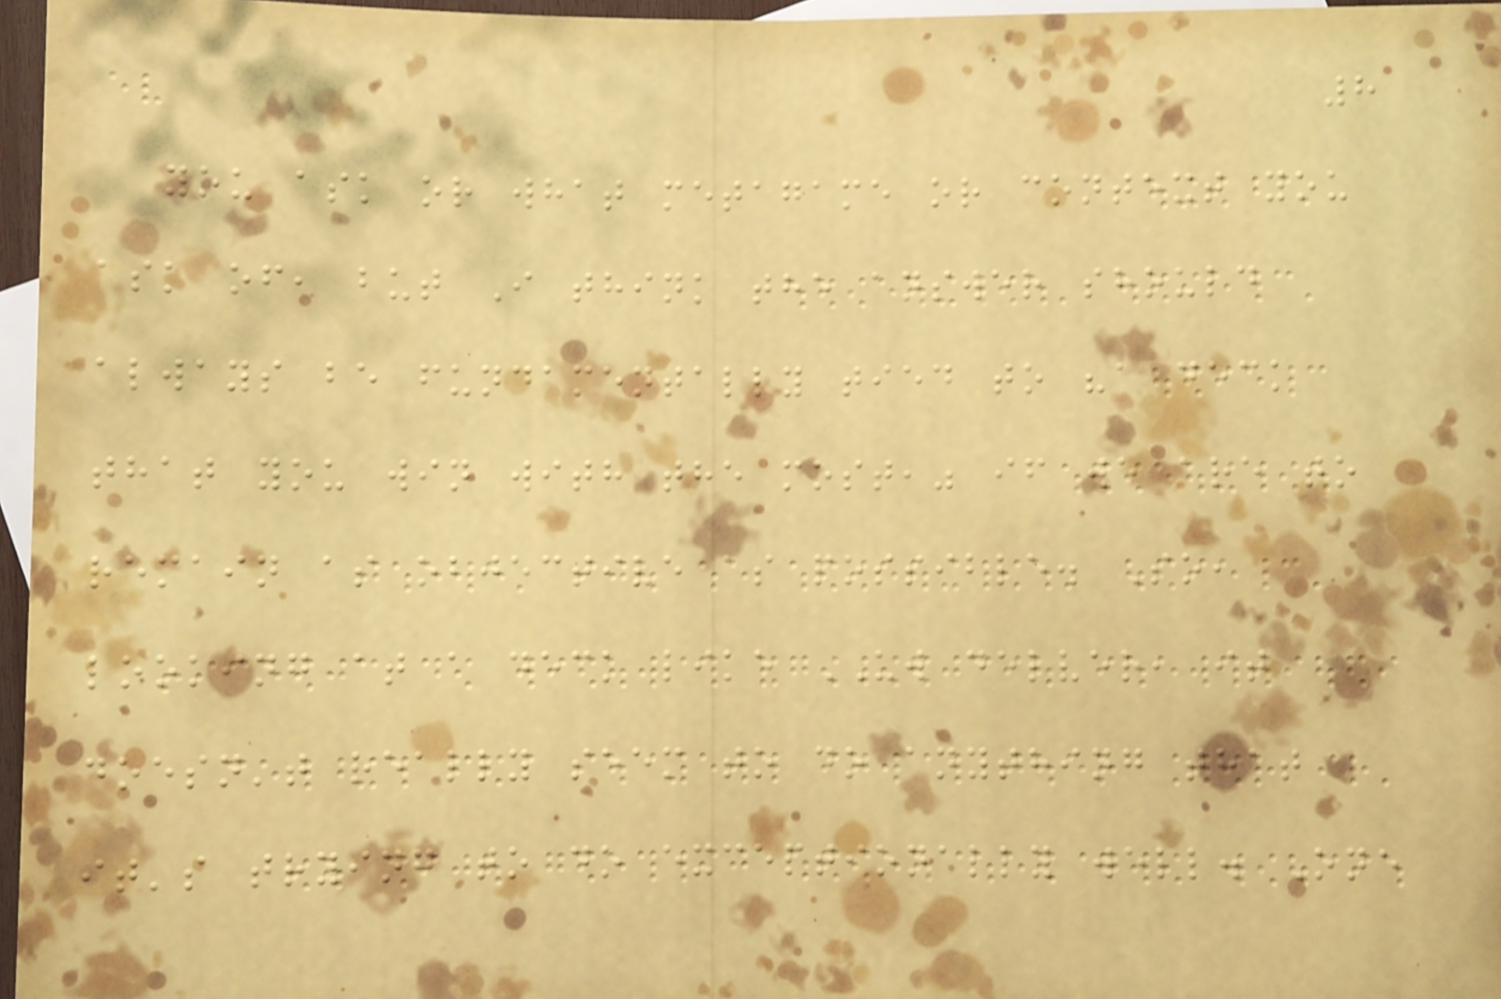8
you ask or what metagame or context you
ask of, but I think the answer should
always be fundamentally tied to "a deck
that you win with the most," if we are to
remain as objective as possible. So,
looking at a deck like UW delver, it
doesn't really seem to do anything that
it's trying to do exceptionally well. One
